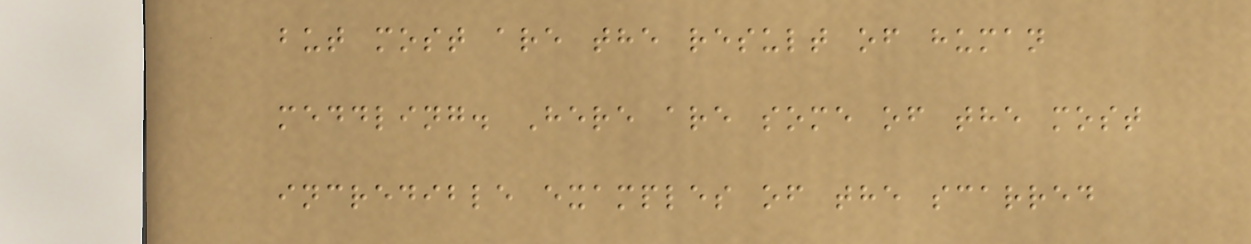but most are the result of human
meddling. Here are some of the most
incredible examples of the scarred
